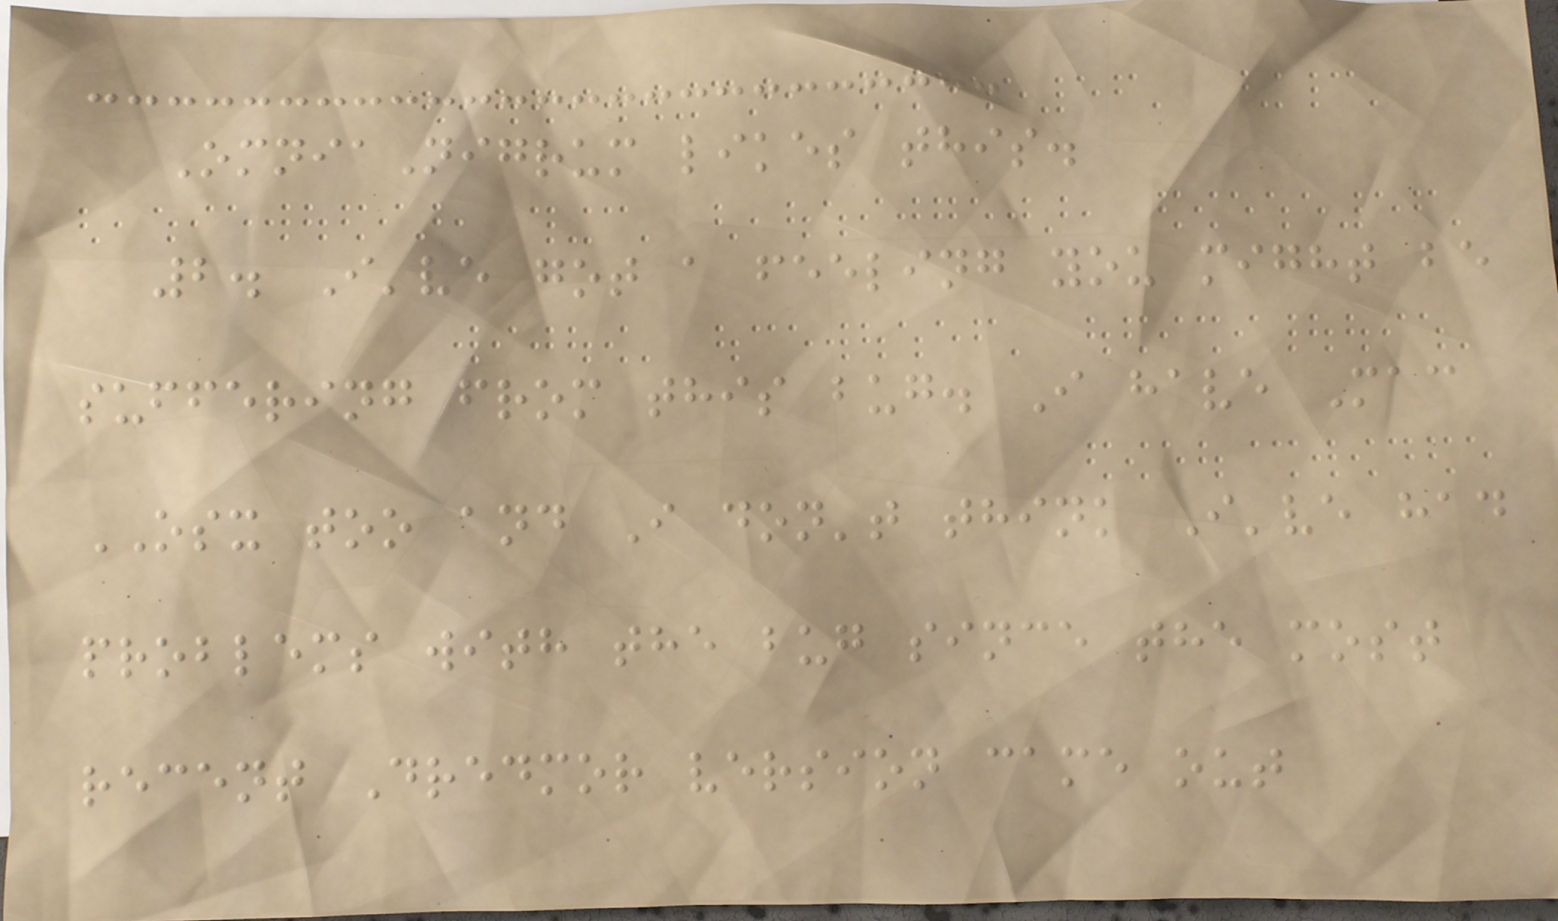OmniaNigrum likes this.
2. I've got a feeling you might be
suffering from this bug. I have Mac
OSX too and I don't think I've had
problems with the bug since the most
recent Dredmor version came out
